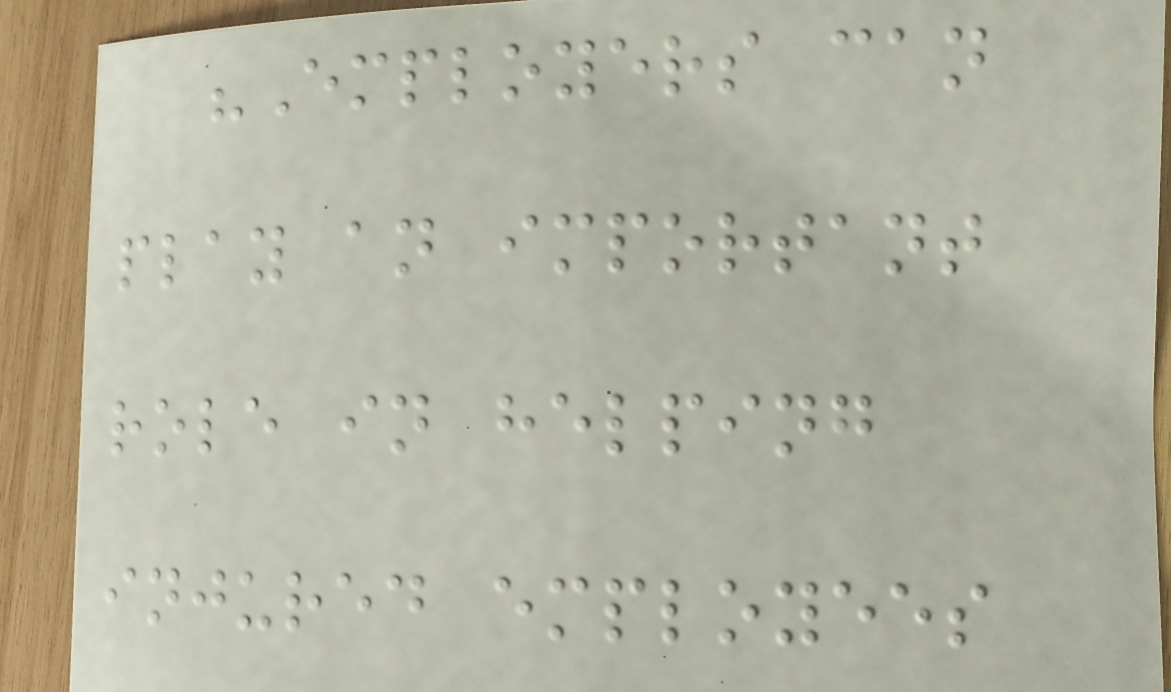"Employers can
play an important
role in helping
injured employees
